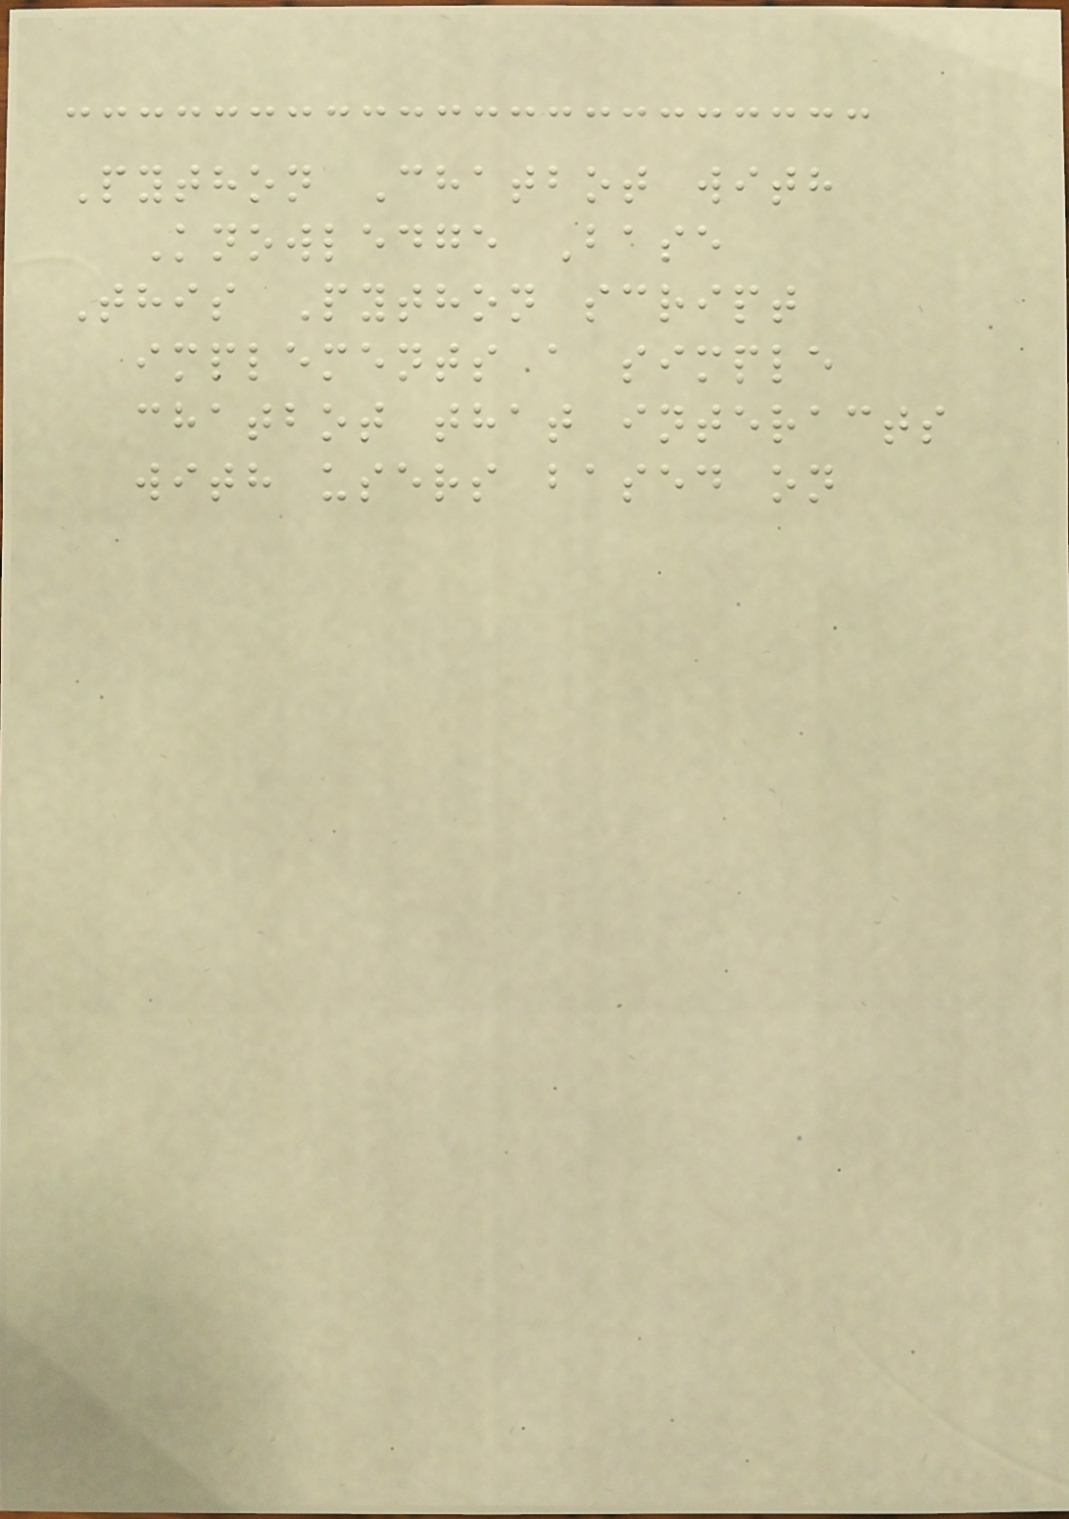Python Chatbot with
Knowledge Base
This Python script
implements a simple
chatbot that interacts
with users based on
